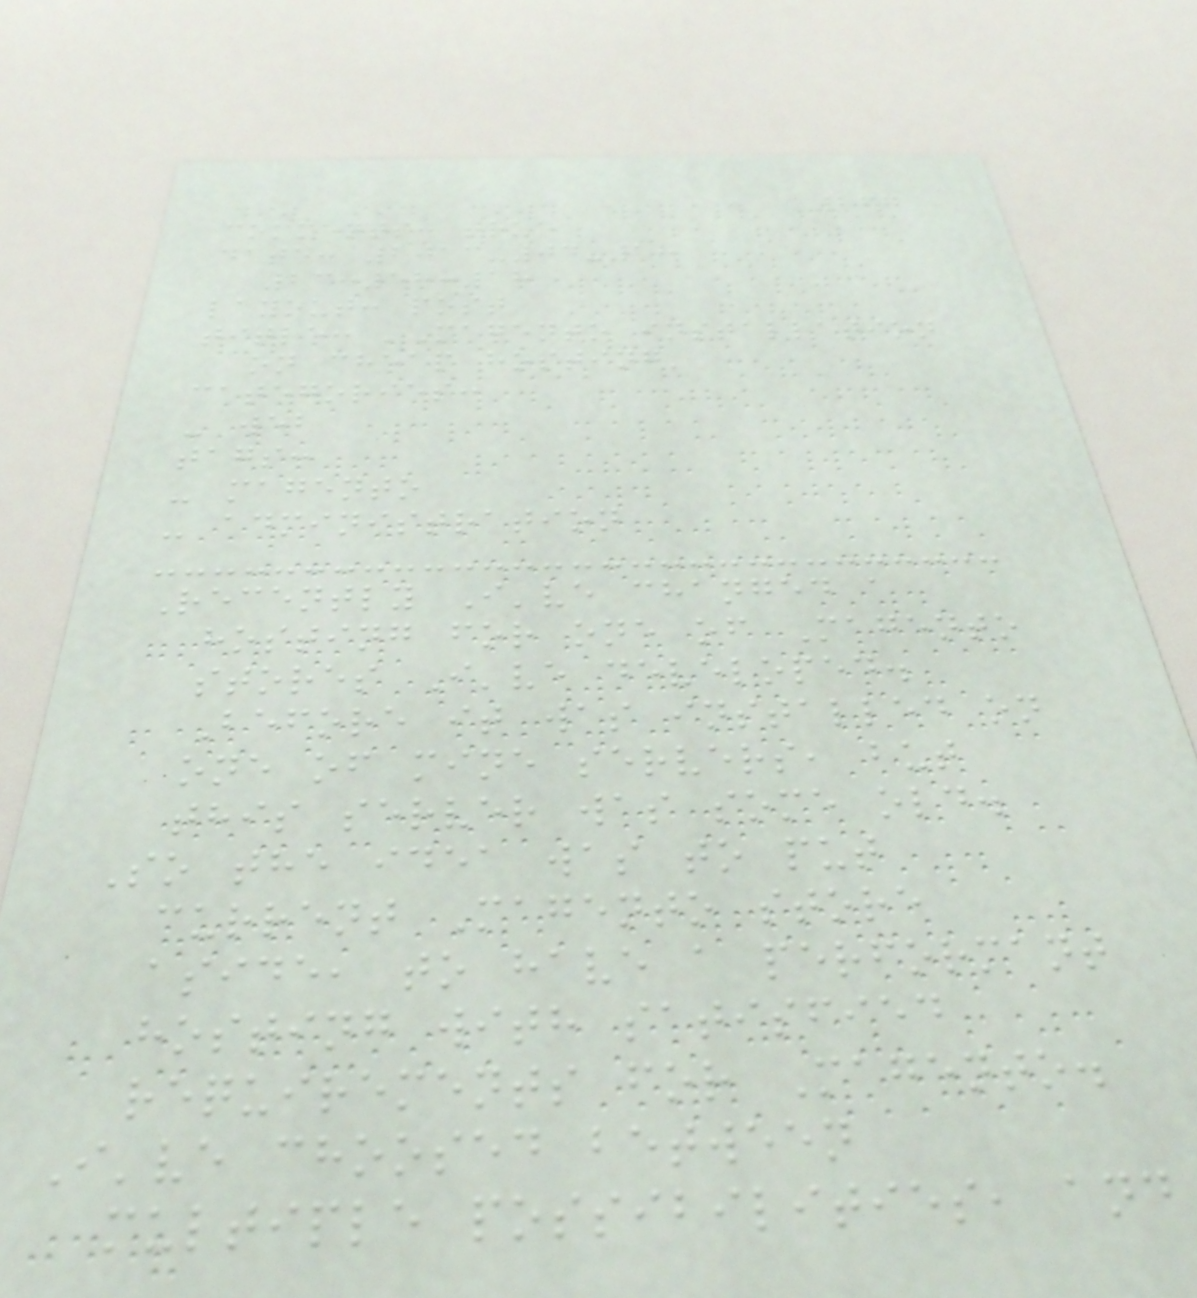267
comments: true
date: 2013-04-18
23:58:18
layout: post
title: 'Magento installation
on cheap hosting'
categories:
- web
tags:
- magento
- administration
Recently I've changed a
hosting for one of Magento
stores I've developed.
Before it was installed on
one of mine servers, but
this server was some old.
So the idea was to put
current Magento store
aside, to have a performant
hosting with satisfied
requirements for Magento.
I've choosed between
multiple possibilities, and
